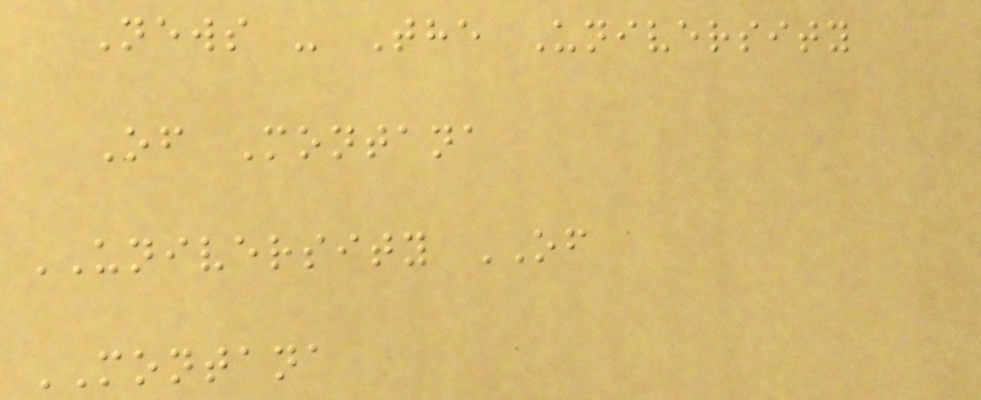News - The University
Of Montana
UNIVERSITY OF
MONTANA
